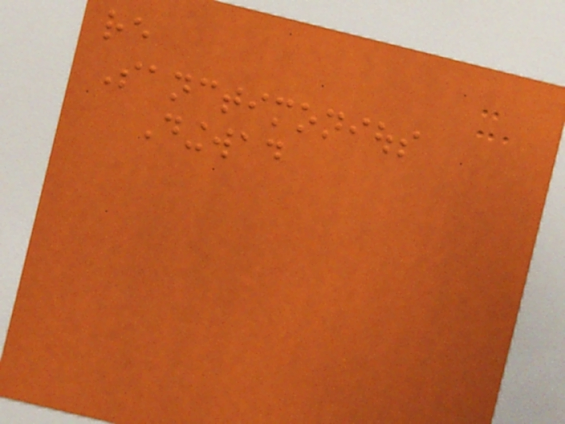re
Sanctimonious
Dingwad
